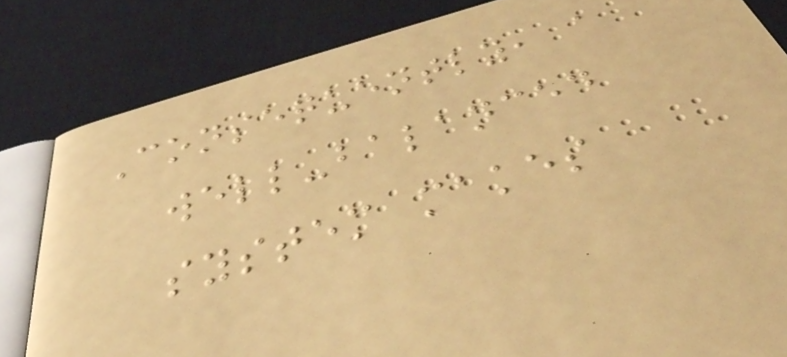Consequently, a
well-balanced
system makes
